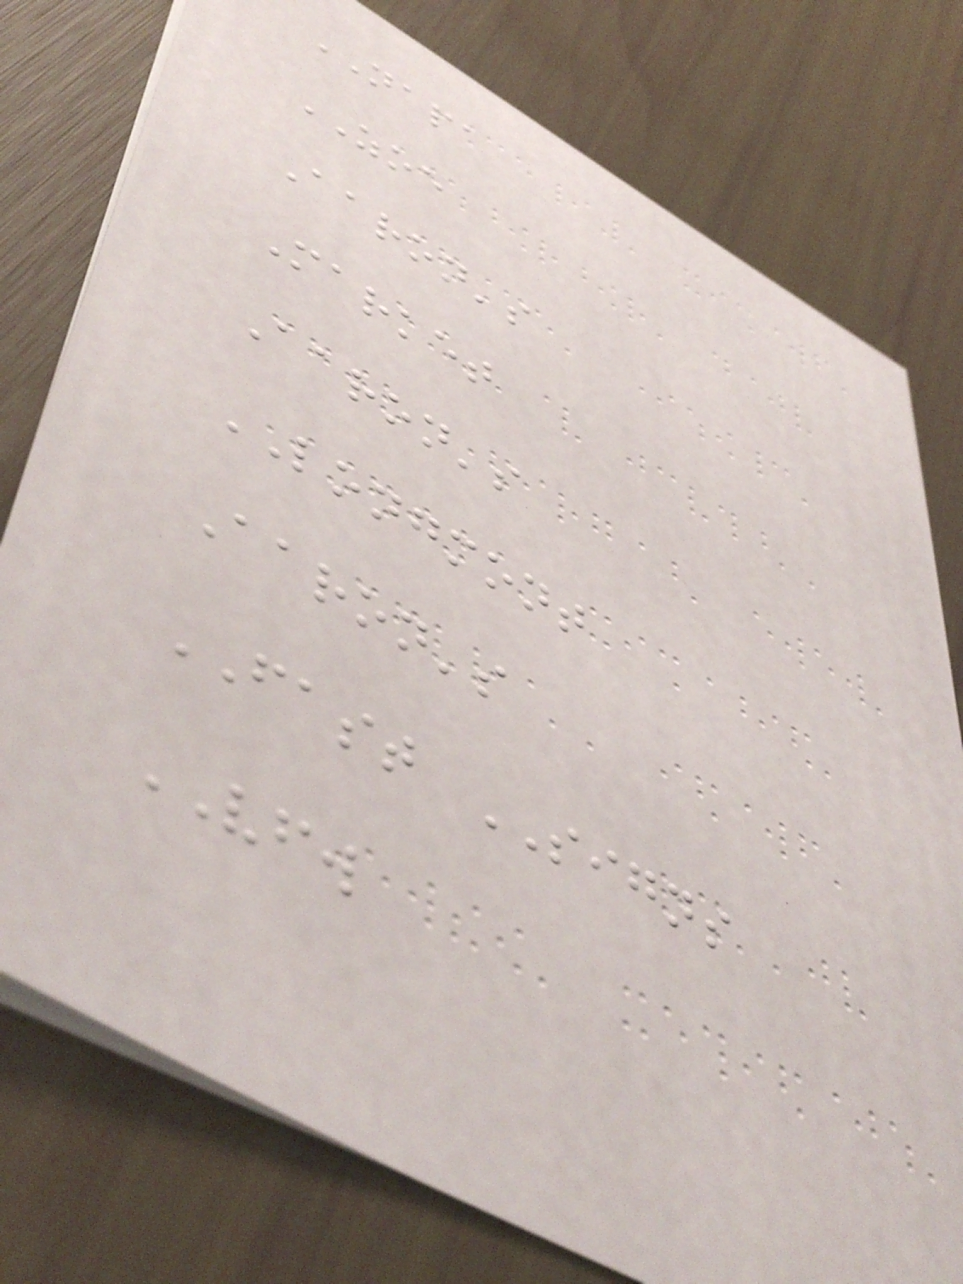NAPA
ZOE
Aaron's
Market
Aaron's
LONGMONT
Aaron's
FAST SIGNS
VFW
